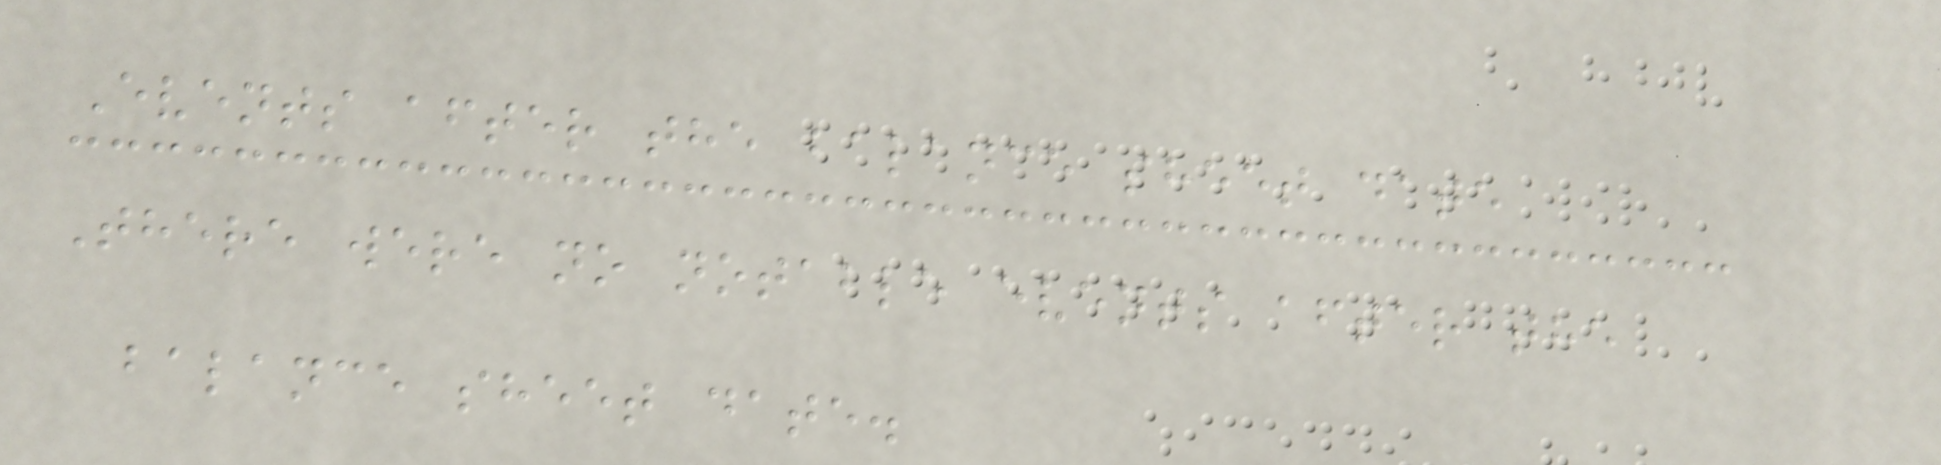Events after the balance sheet date
There were no notable events after the
balance sheet date.
